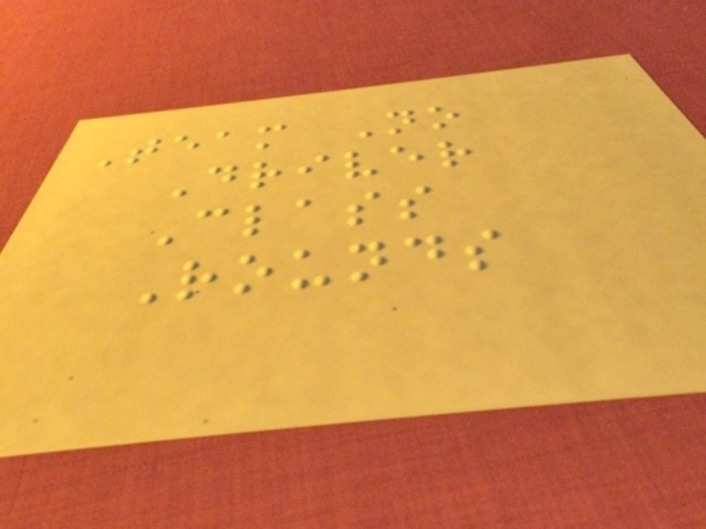Team No
Driver
Class
Rounds
